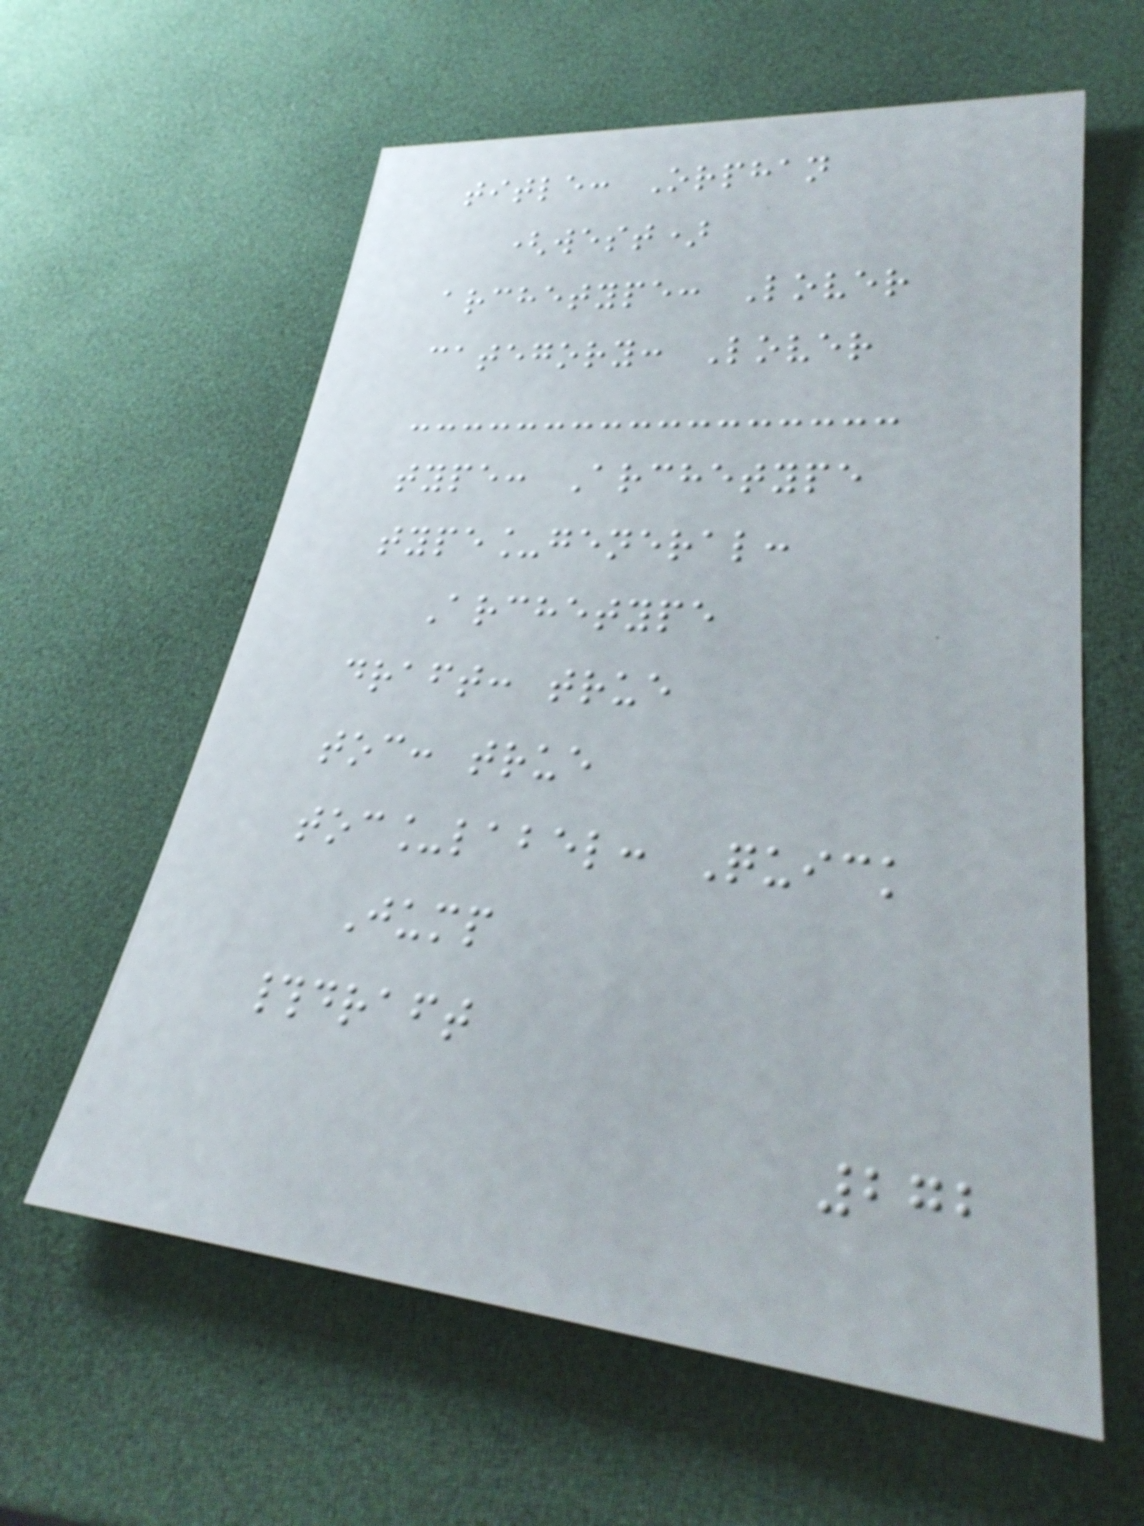title: Orphan
(west)
archetype: Lover
category: Lover
type: Archetype
type_general:
Archetype
draft: true
toc: true
toc_label: Quick
Jump
#draft
272
